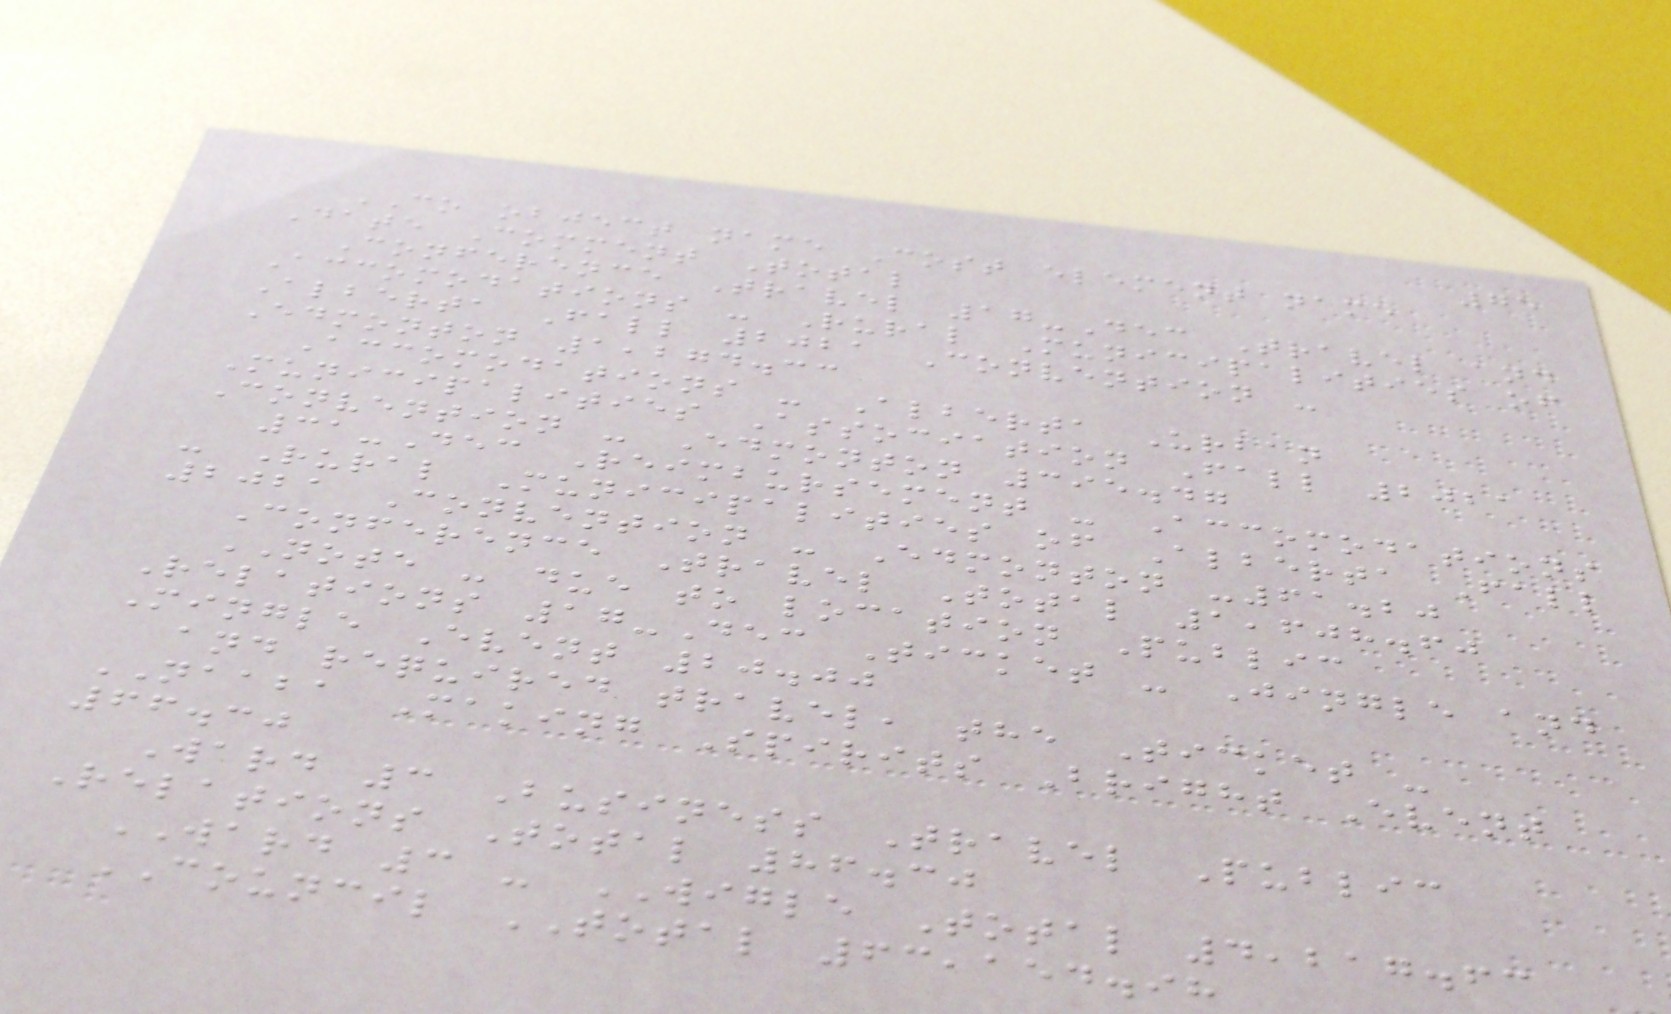75
CO object name Cost element name
Date Comment Total
Conference Travel 17-Dec Travel and
Accomodations - Rural Municipalities of
Alberta Fall 2021 Convention -
Edmonton 1,274.33
Accomodations - Alberta Urban
Municipalities Association Fall 2021
Convention - Edmonton 395.47
31-Dec Reimbursement - Accomodations
- Rural Municipalities of Alberta Fall
2021 Convention - Edmonton -61.20
Conference Travel Total 1,608.60
NOTE - due to location Public
Relations 17-Dec Ticket - Jingle and
Mingle Event 20.00
and required travel, the Ticket -
NAABA Making Spirits Bright Event
66.30
Ward 3 Business Travel Public
Relations Total 86.30
WARD 3 - WIGLE Total 4,217.63
COUNCIL TOTAL 63,154.98
